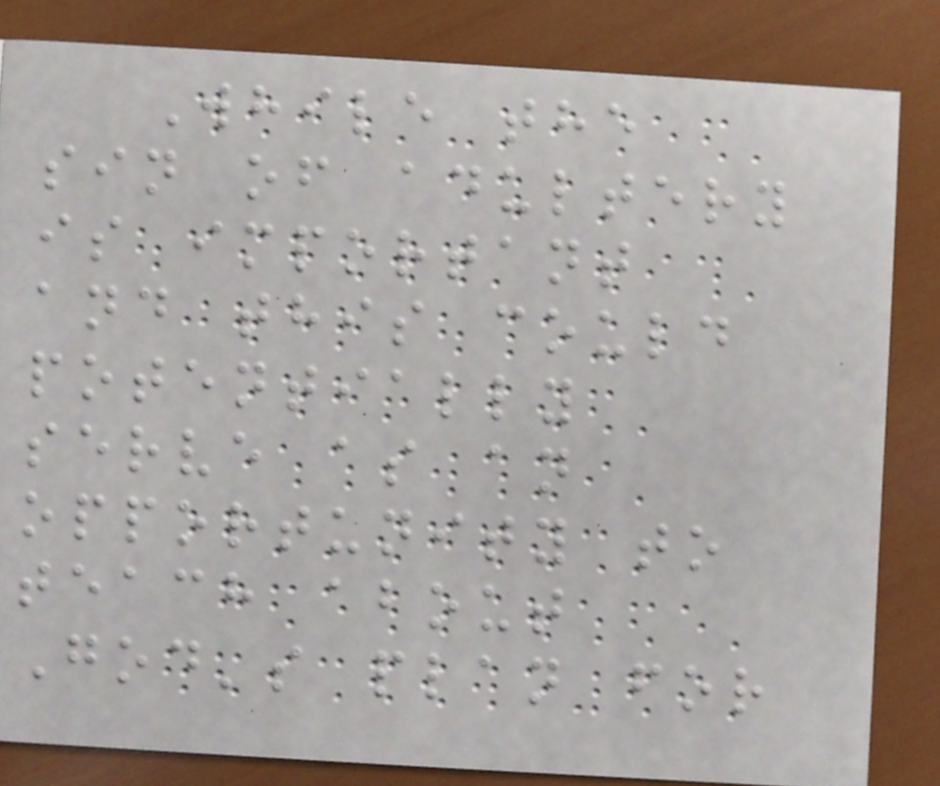While the
sin of adultery
is important
and this could
potentially
serve as an
opportunity to
teach about
God's plan for
